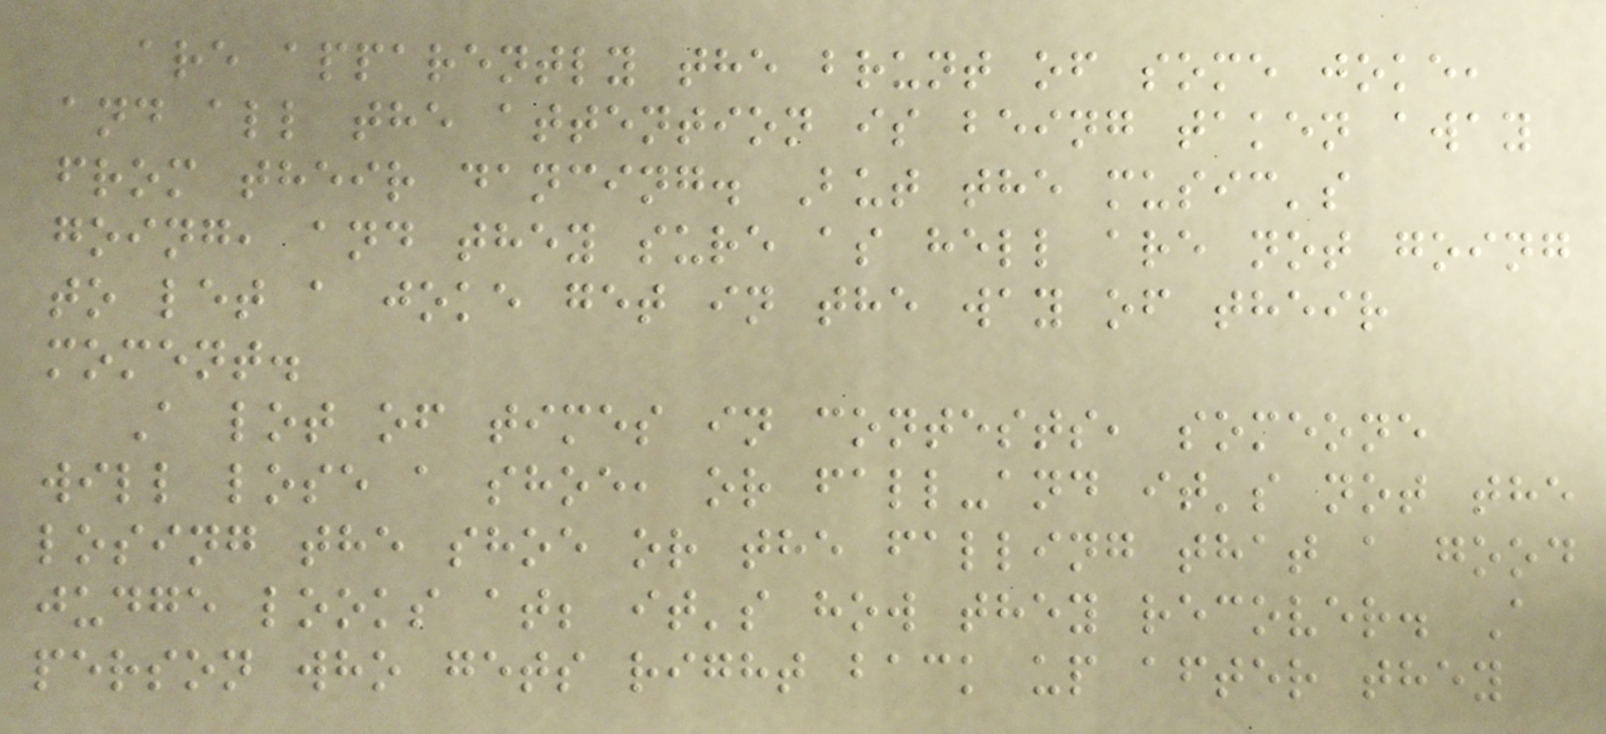are apparently the brunt of some joke,
and all the attention is being taken away
from their dancing. But the music's
going, and they sure as hell are not going
to let a joke get in the way of their
moment.
A lot of times in contests, someone
will lose a shoe, or fall-and it's not the
losing the shoe or the falling that a good
judge looks at; it's how they recover. A
person who gets right back up after they
